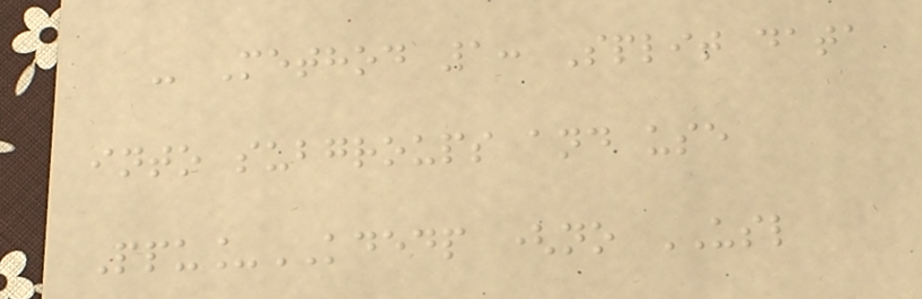- Method 1: Split data
into subgroups and use
Ppu_KDEDP (no USL
